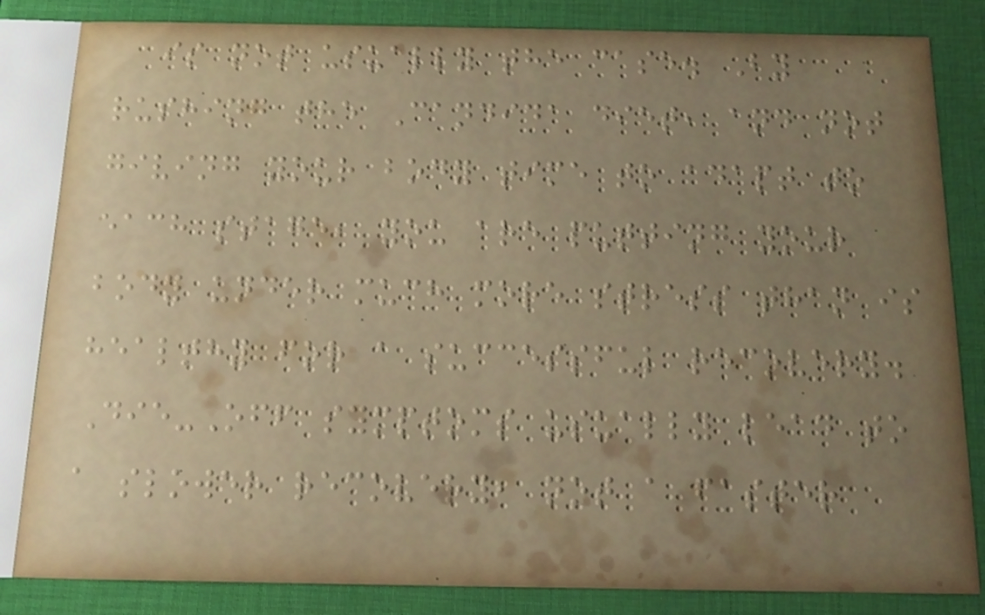is not usually the case. By
rushing the Candida diet, and not
giving your body time to adapt to
each stage, you are putting your
body under much more stress than is
healthy for a successful recovery.
Die-Off symptoms usually lead to
a slower recovery, not a faster
